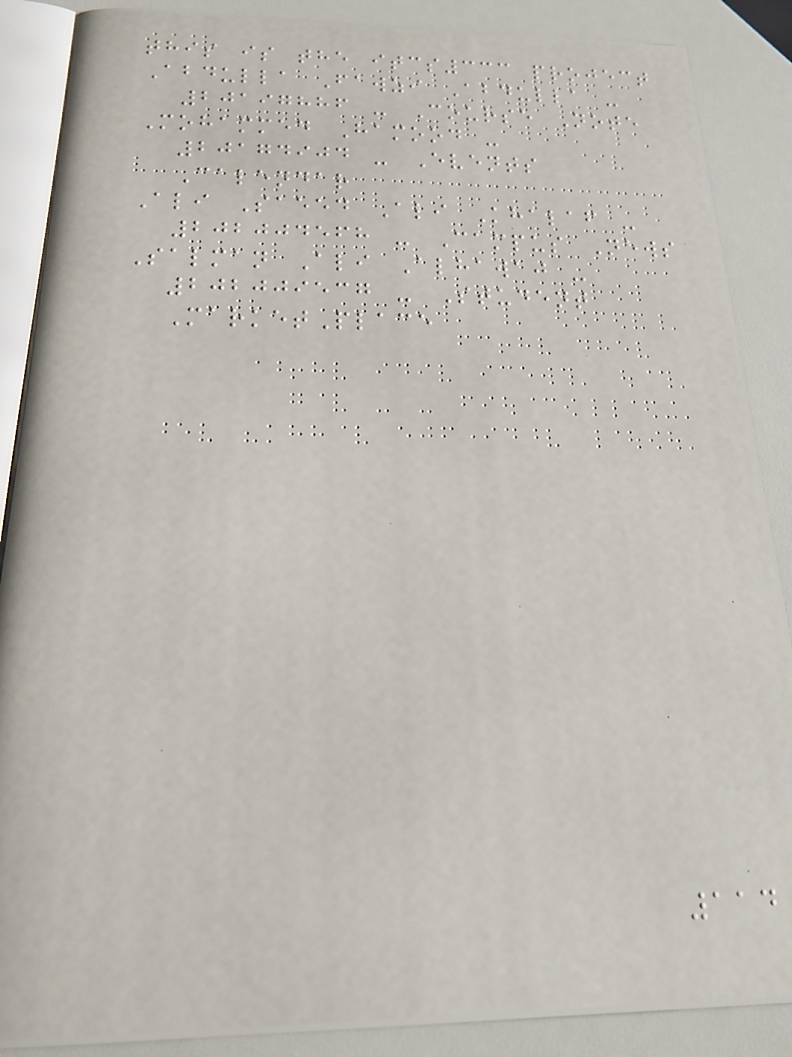this is the itcs333 project
Abdulla Fawzi Abdulla -
20197886 - Course Note
Mohammed Hamood -
20174904 - Events
Calendar
Ali Saeed Ali Khalaf -
202004568 - Campus News
Salman Ali Alhawaj -
202009537 - Student
MarketPlace
114
